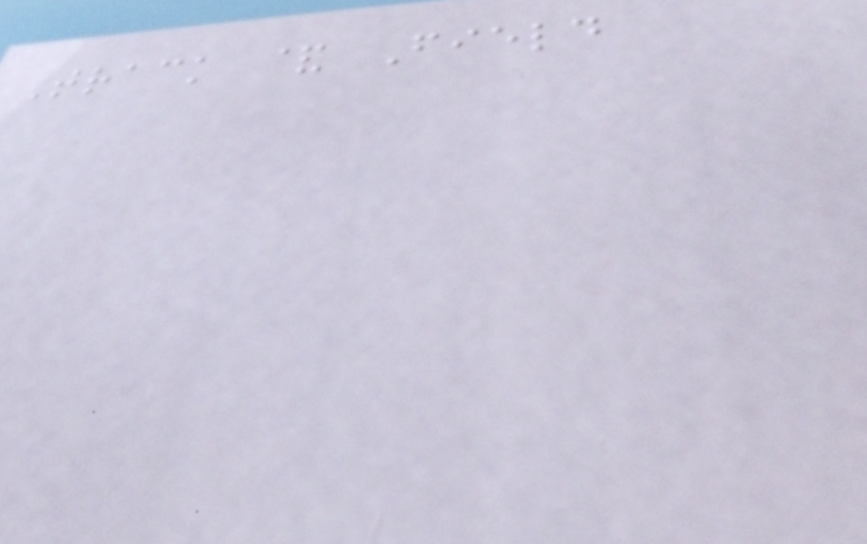Track & Field
